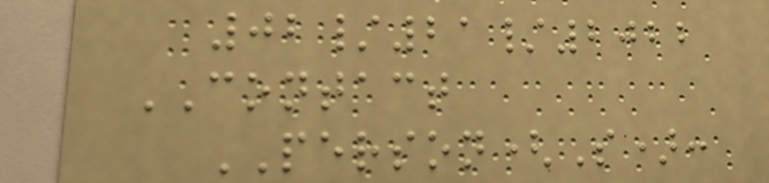02/21/2022
CONTACT
PERSON(S):
